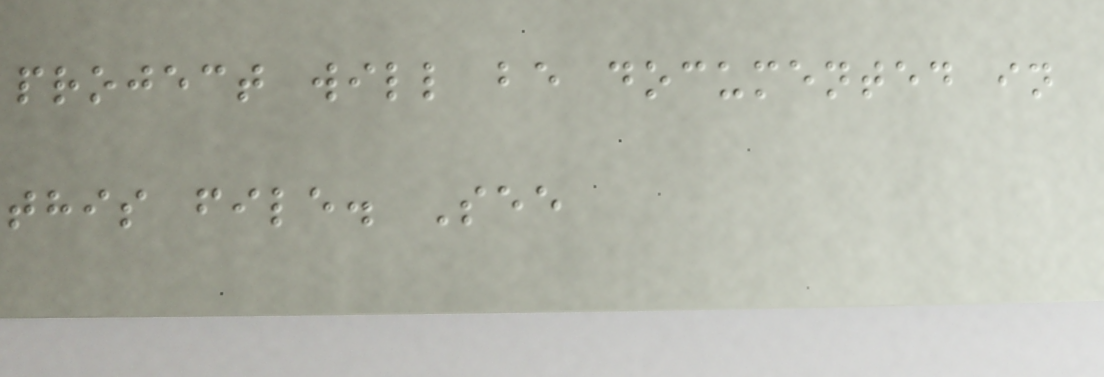project will be documented in
this file. See
